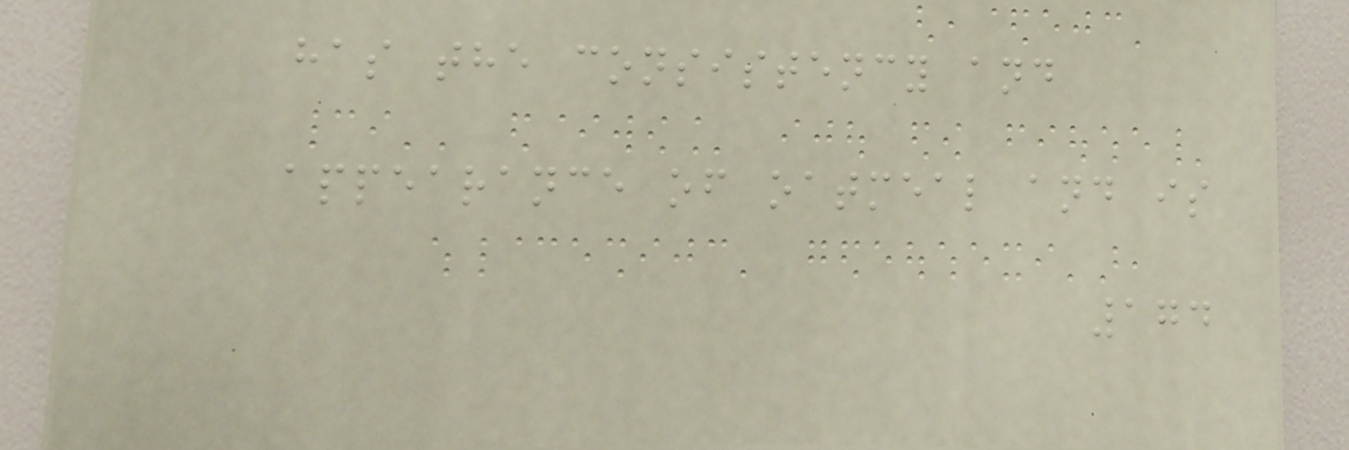has the consistency and
appearance of oatmeal and is
174
